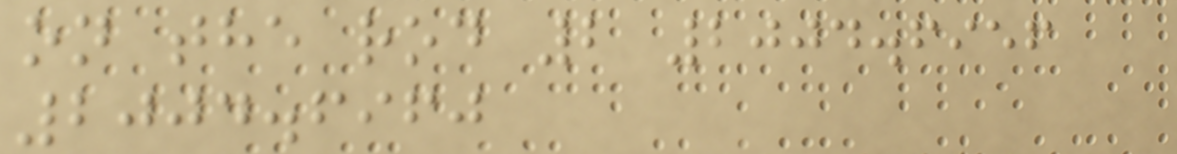on the rod 2 2004.6956
2004.6960
